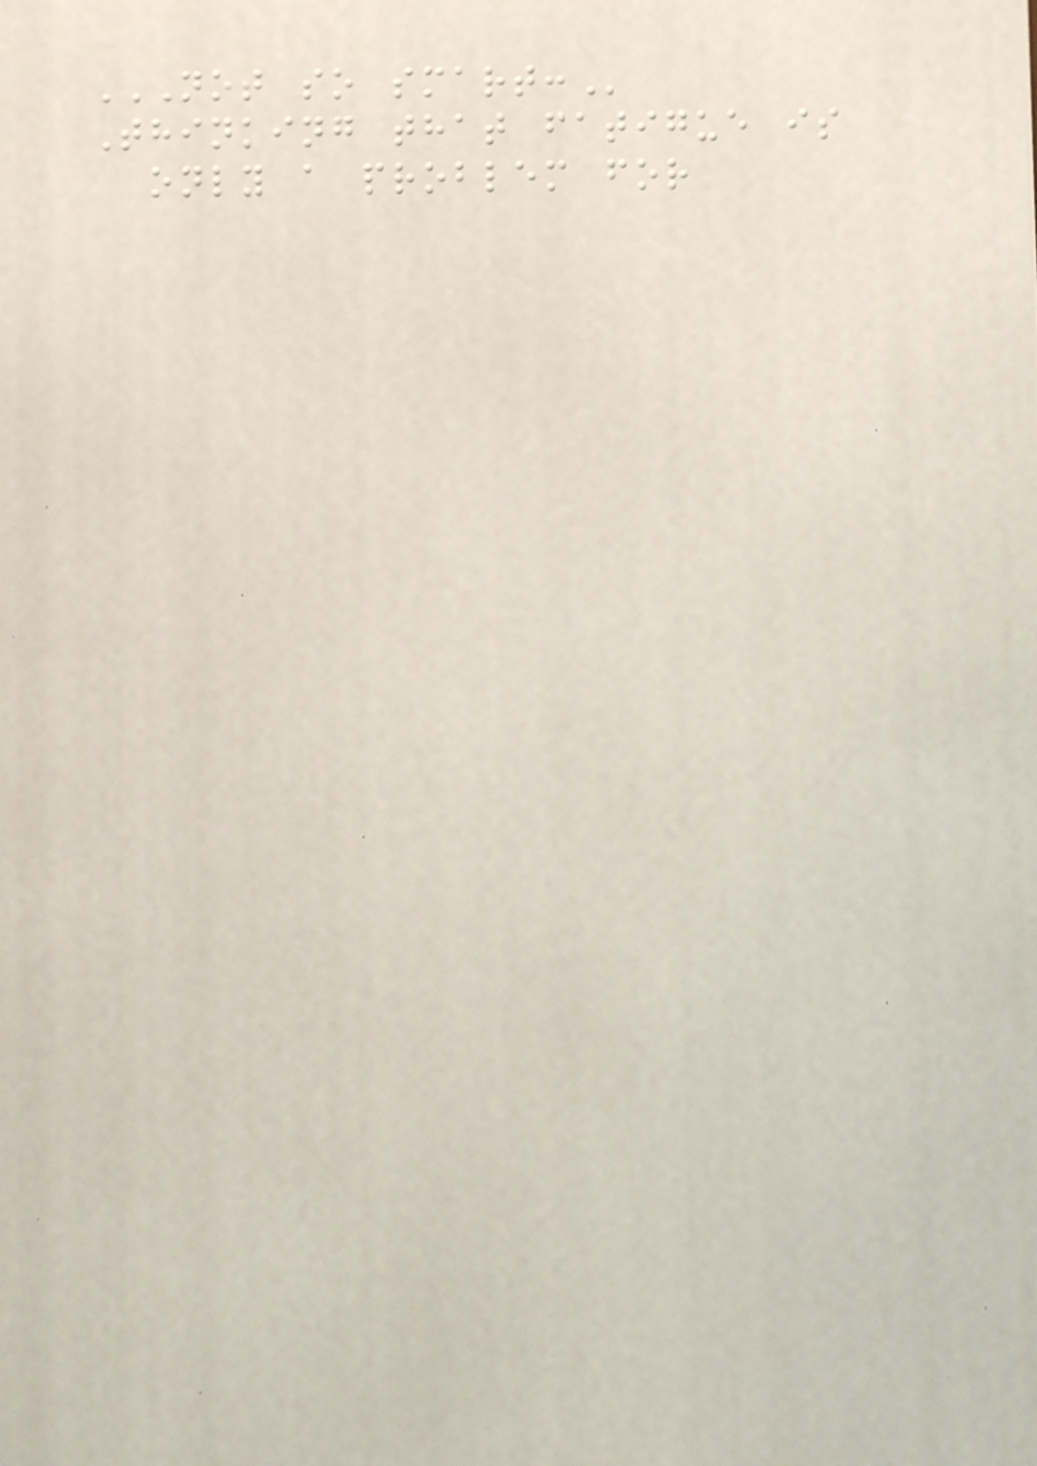NOT SO SMART:
Thinking that fatigue is
only a problem for
